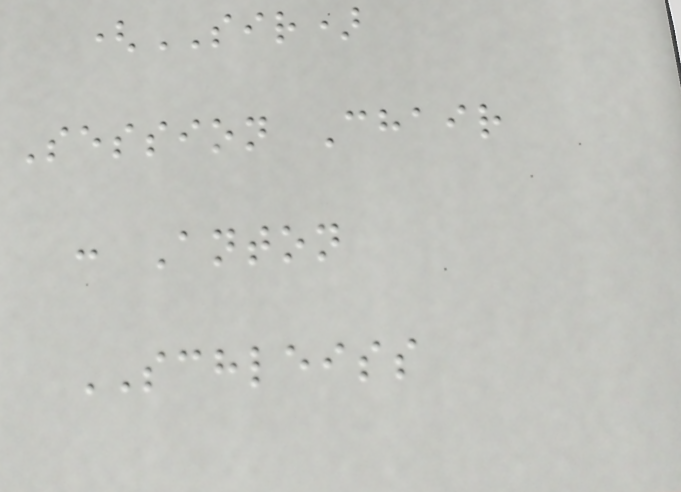(SIR)
Session Chair
: Anton
SCHLEISS
